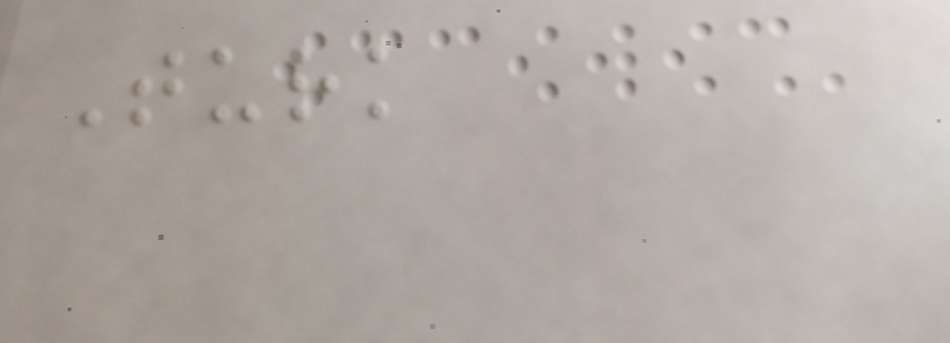Turk
